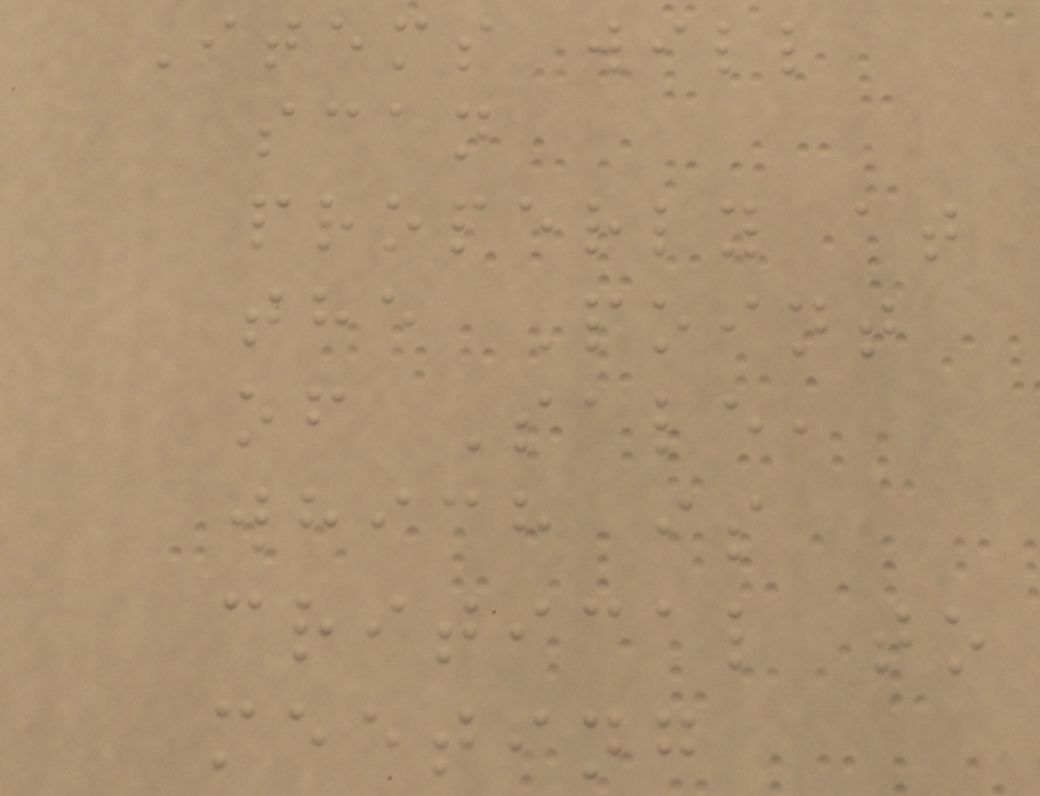Items will
scan
properly at
the Point
of Sale,
which is
critical to
meeting
